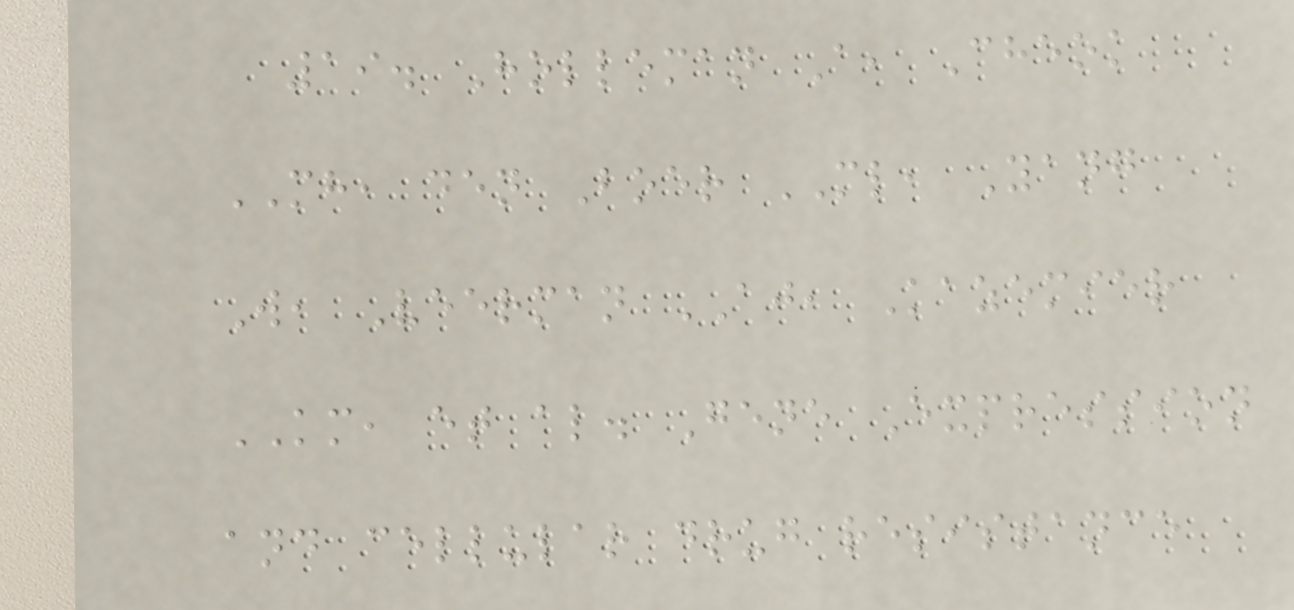19. Holleman A, Cheok
MH, den Boer ML, Yang
W, Veerman AJ, Kazemier
KM, et al. Gene Expression
and cellular drug resistance
